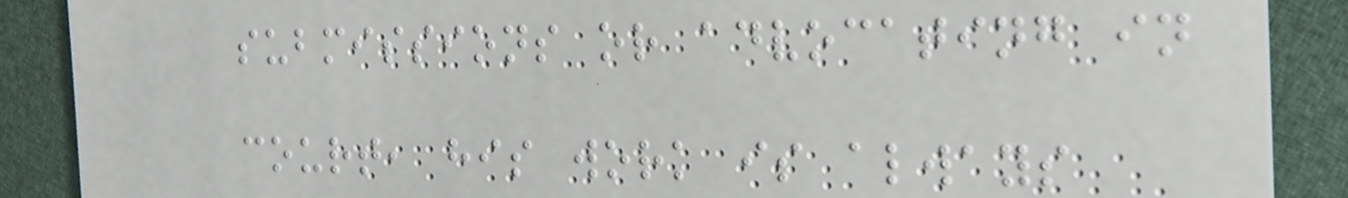submissions or advocating in
court, his work is always
